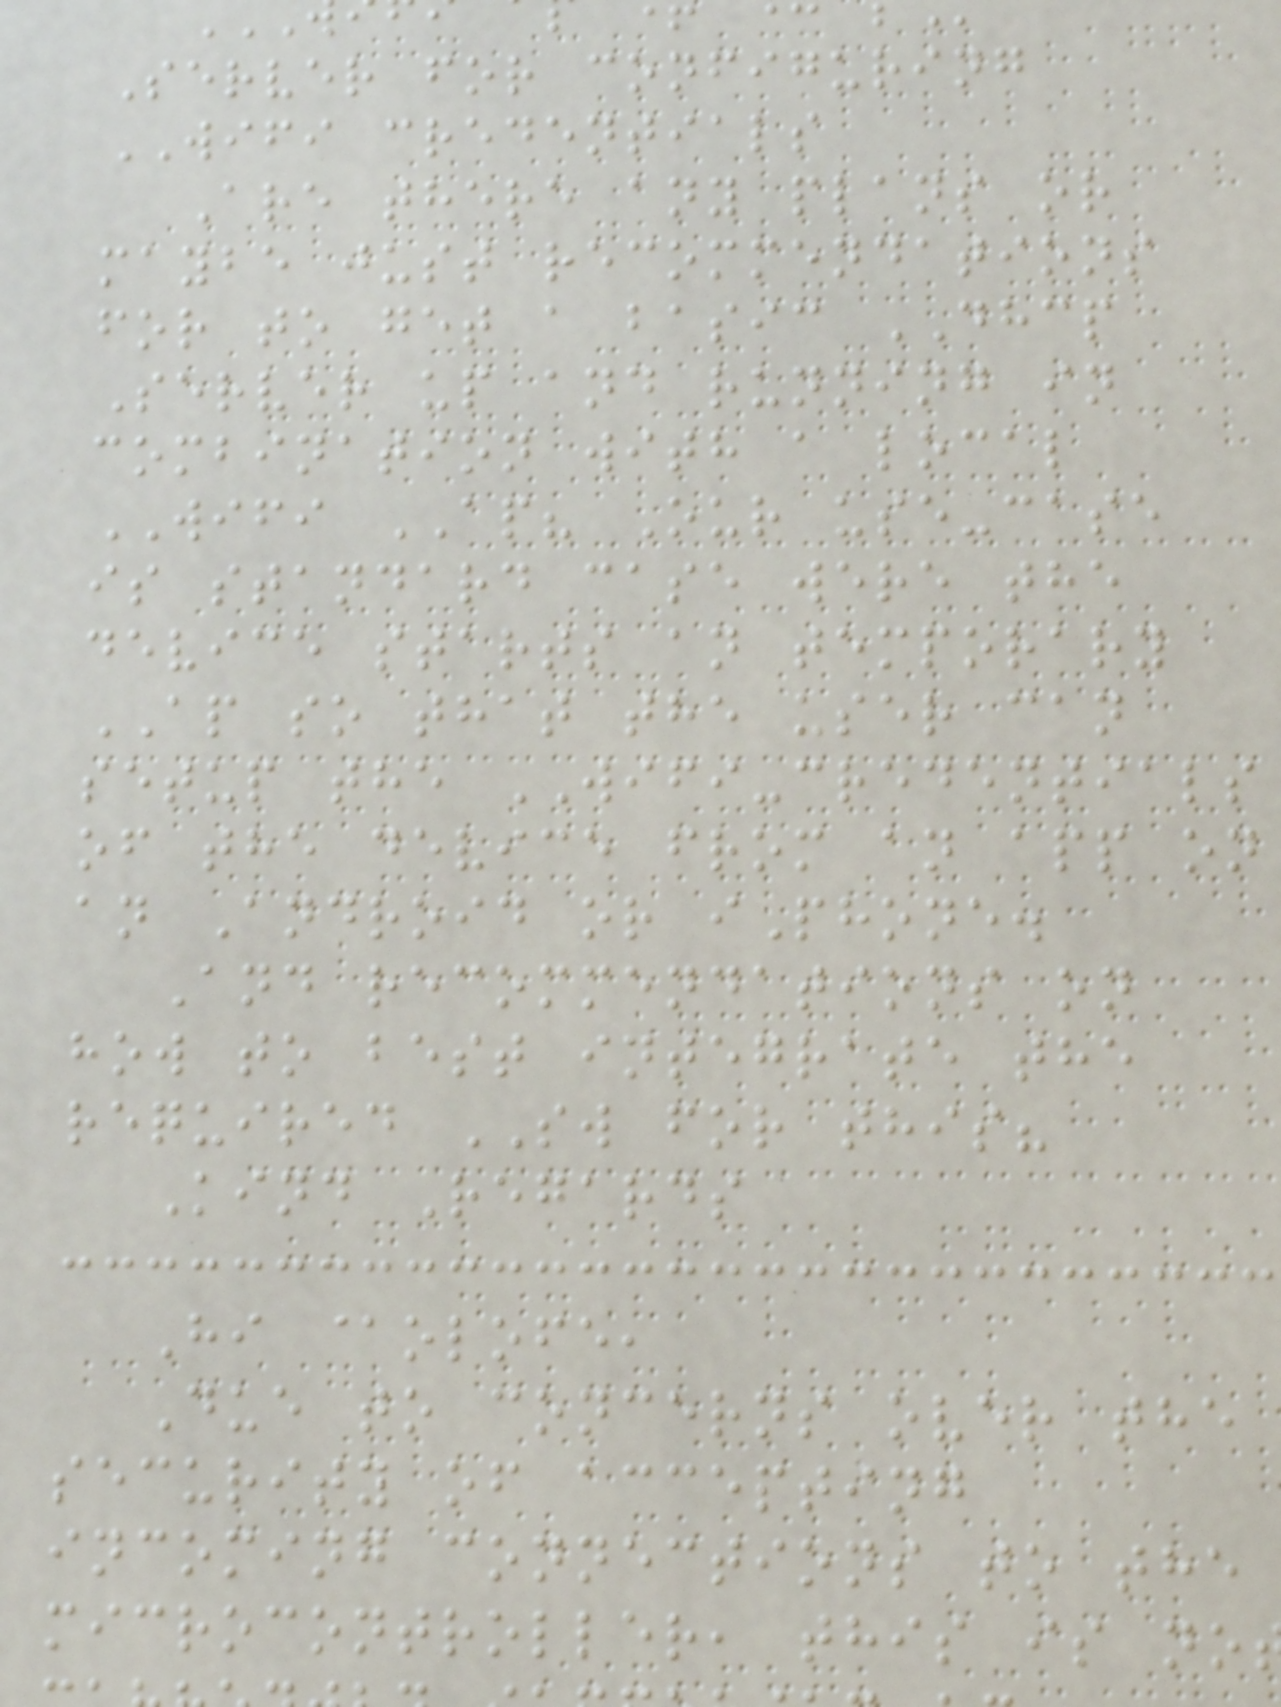Server for configuring
WIFI credentials
Are there any plans or
maybe just recommendations
for to get a basic DHCP
Server up and running in
combination with a local
WIFI AP? Our use-case
is standard case were the
device starts an temporary
AP so that the user can
setup the WIFI-credentials
of the device from an app on
an Android or iPhone.
And recommendations on
how to best integrate the
required SW for this?
Kind Regards
Hi @olofe,
Due to concerns over the
security of accepting
incoming connections to the
microcontroller, this is no
